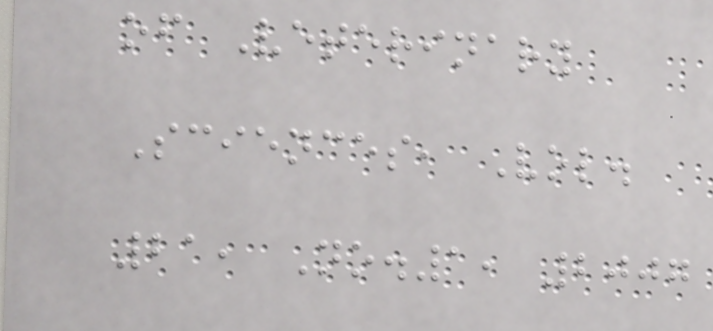of Veterinary
Sciences, Vol.
21, No.1, 2007
